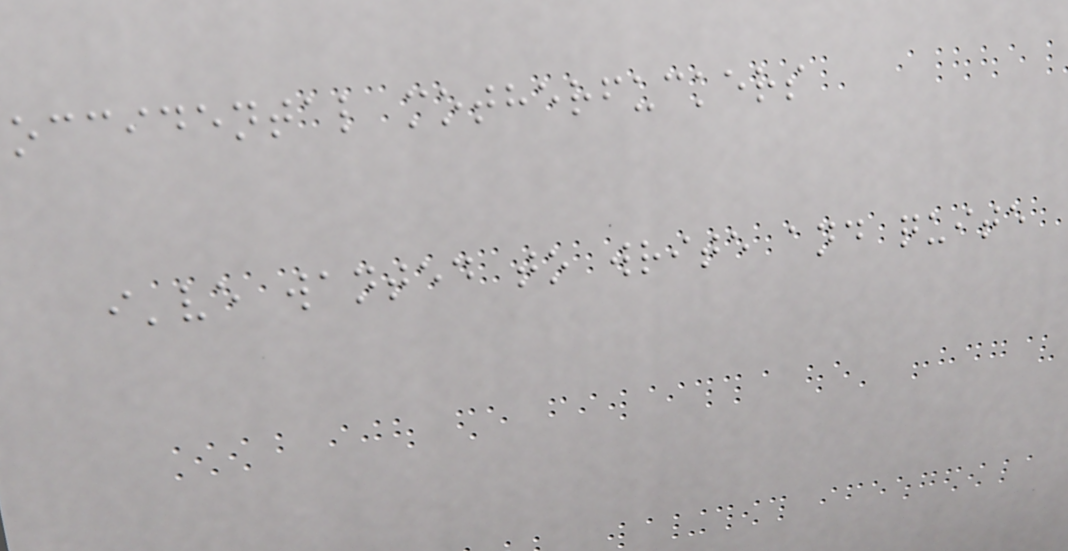occidental motherfuckers
i've wanted to write and quite
